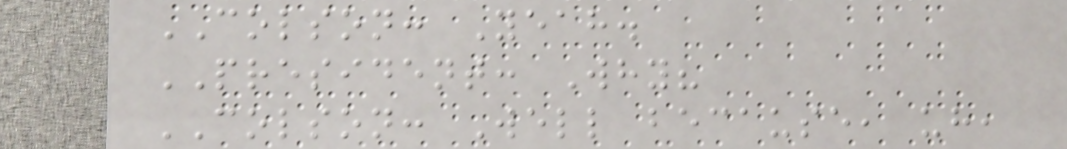COLSON: Yeah.
PRESIDENT: Why?
COLSON: Well because, uh,
